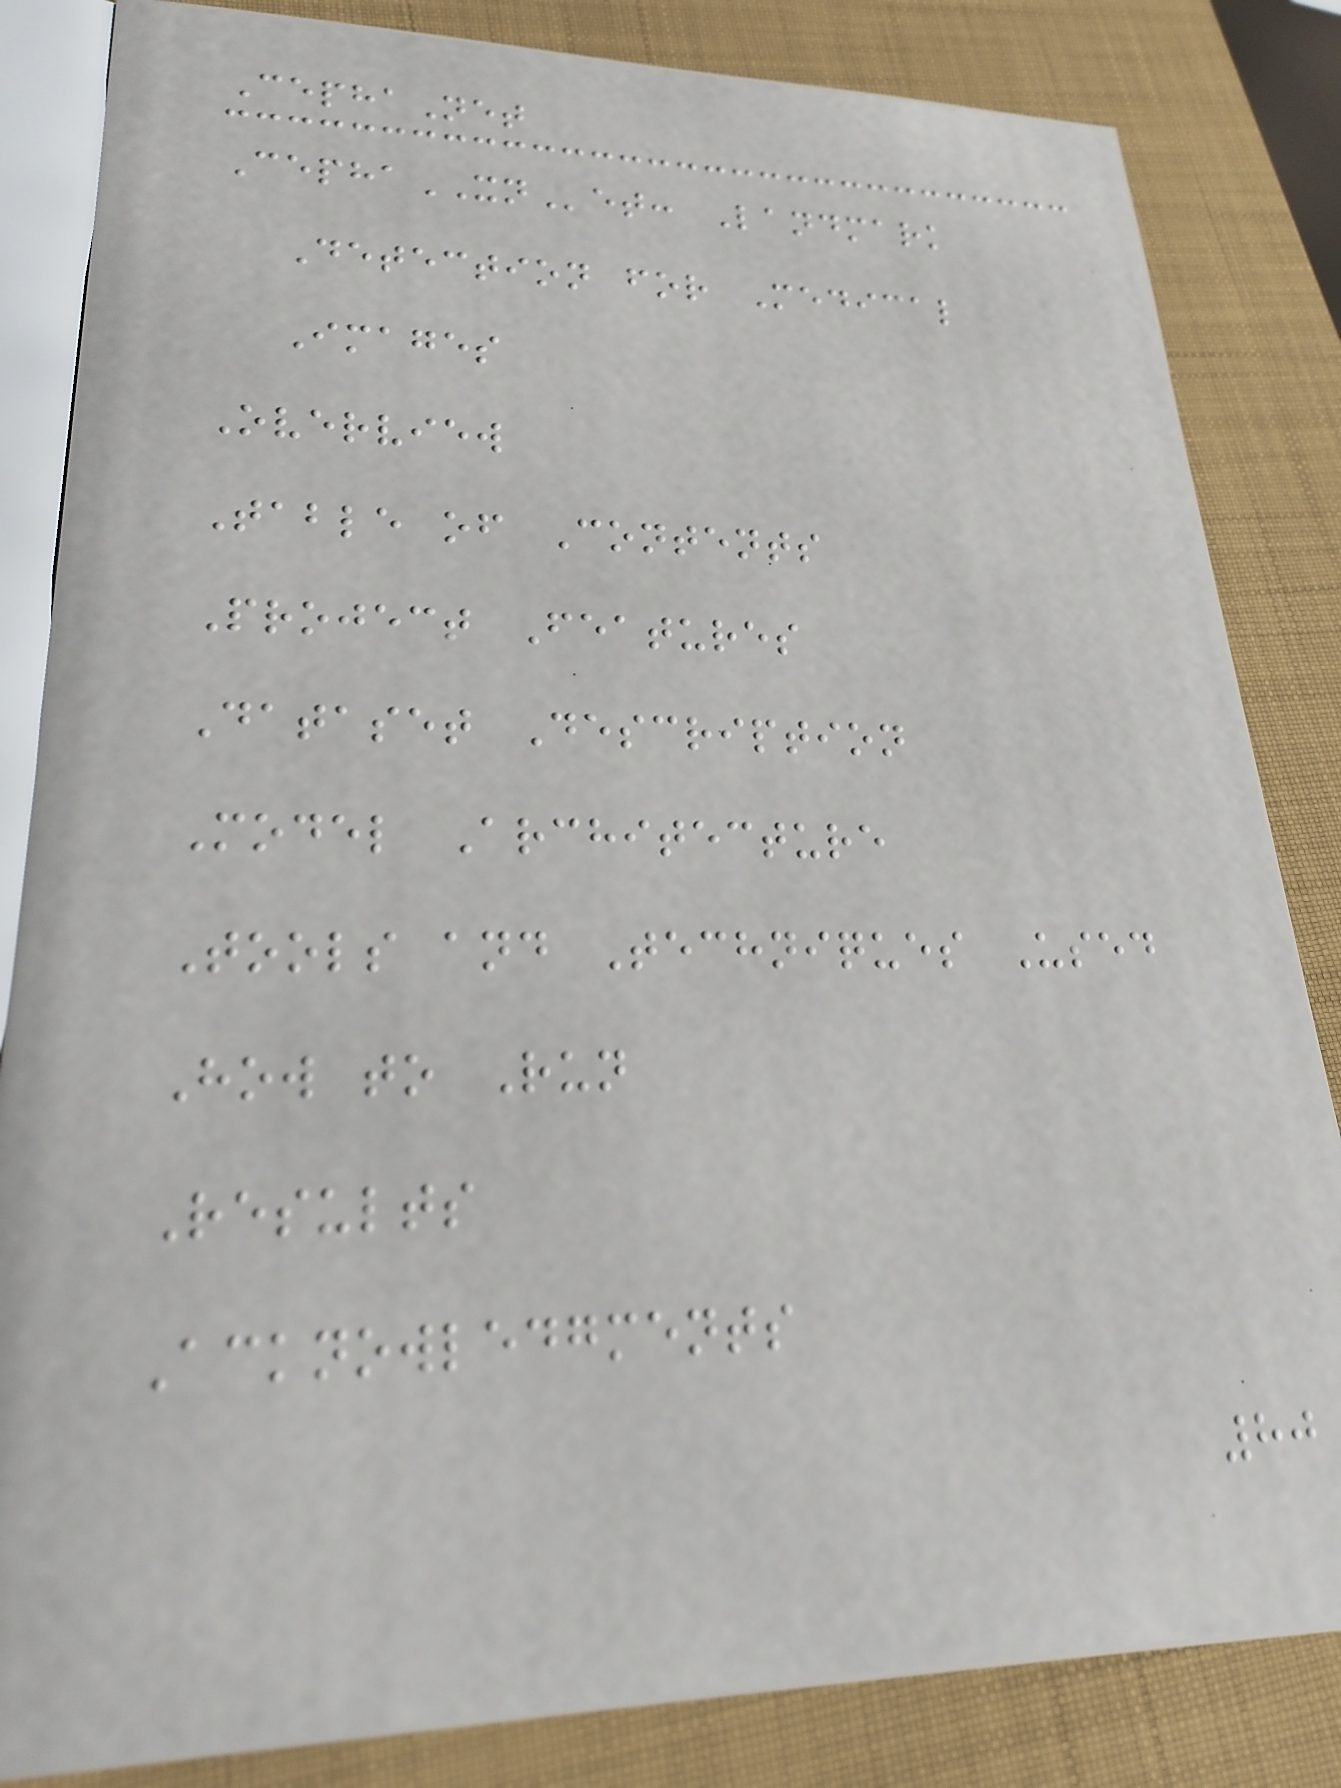CephaNet
CephaXNet: Landmark
Detection for Medical
Images
Overview
Table of Contents
Project Features
Dataset Description
Model Architecture
Tools and Techniques Used
How to Run
Results
Acknowledgments
80
